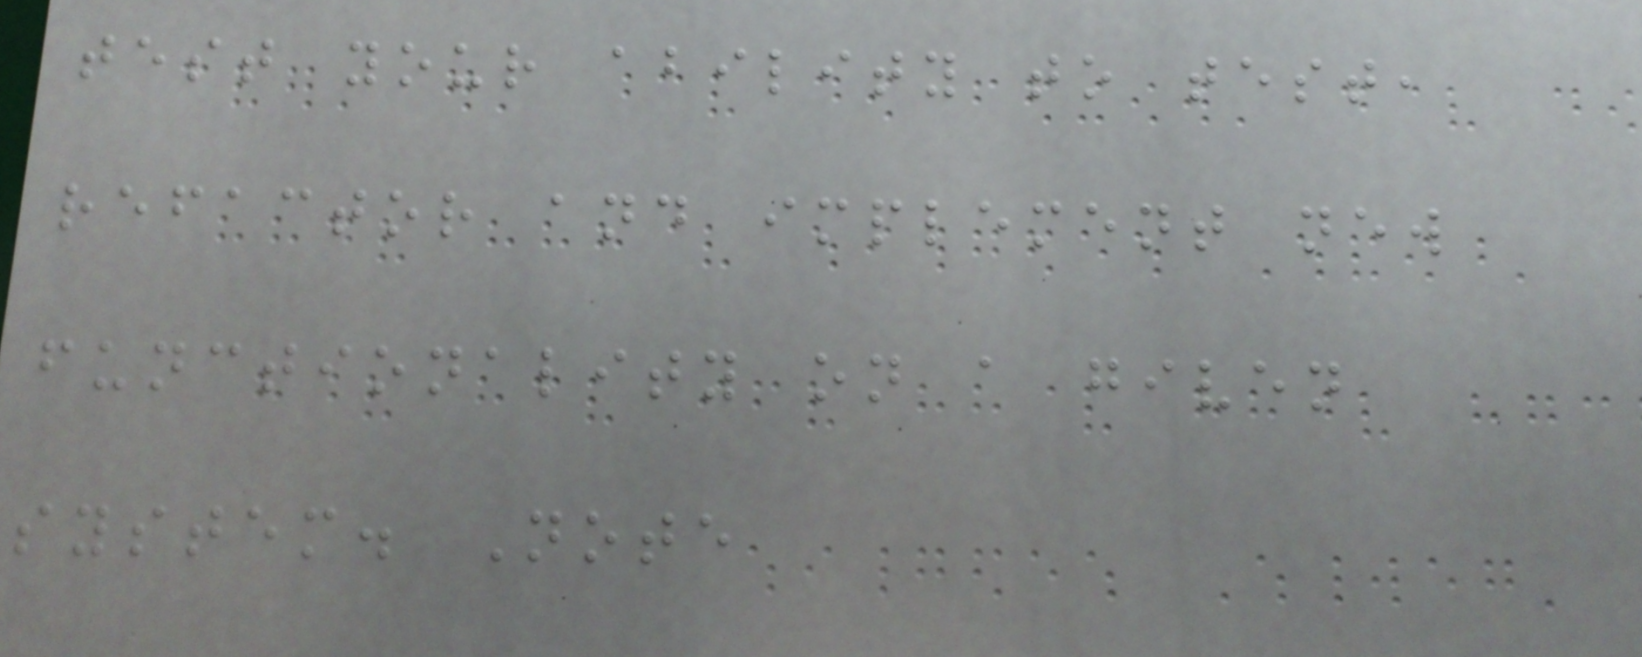test your ability to test,
refactor and implement new
functionality on a given
system. Note
